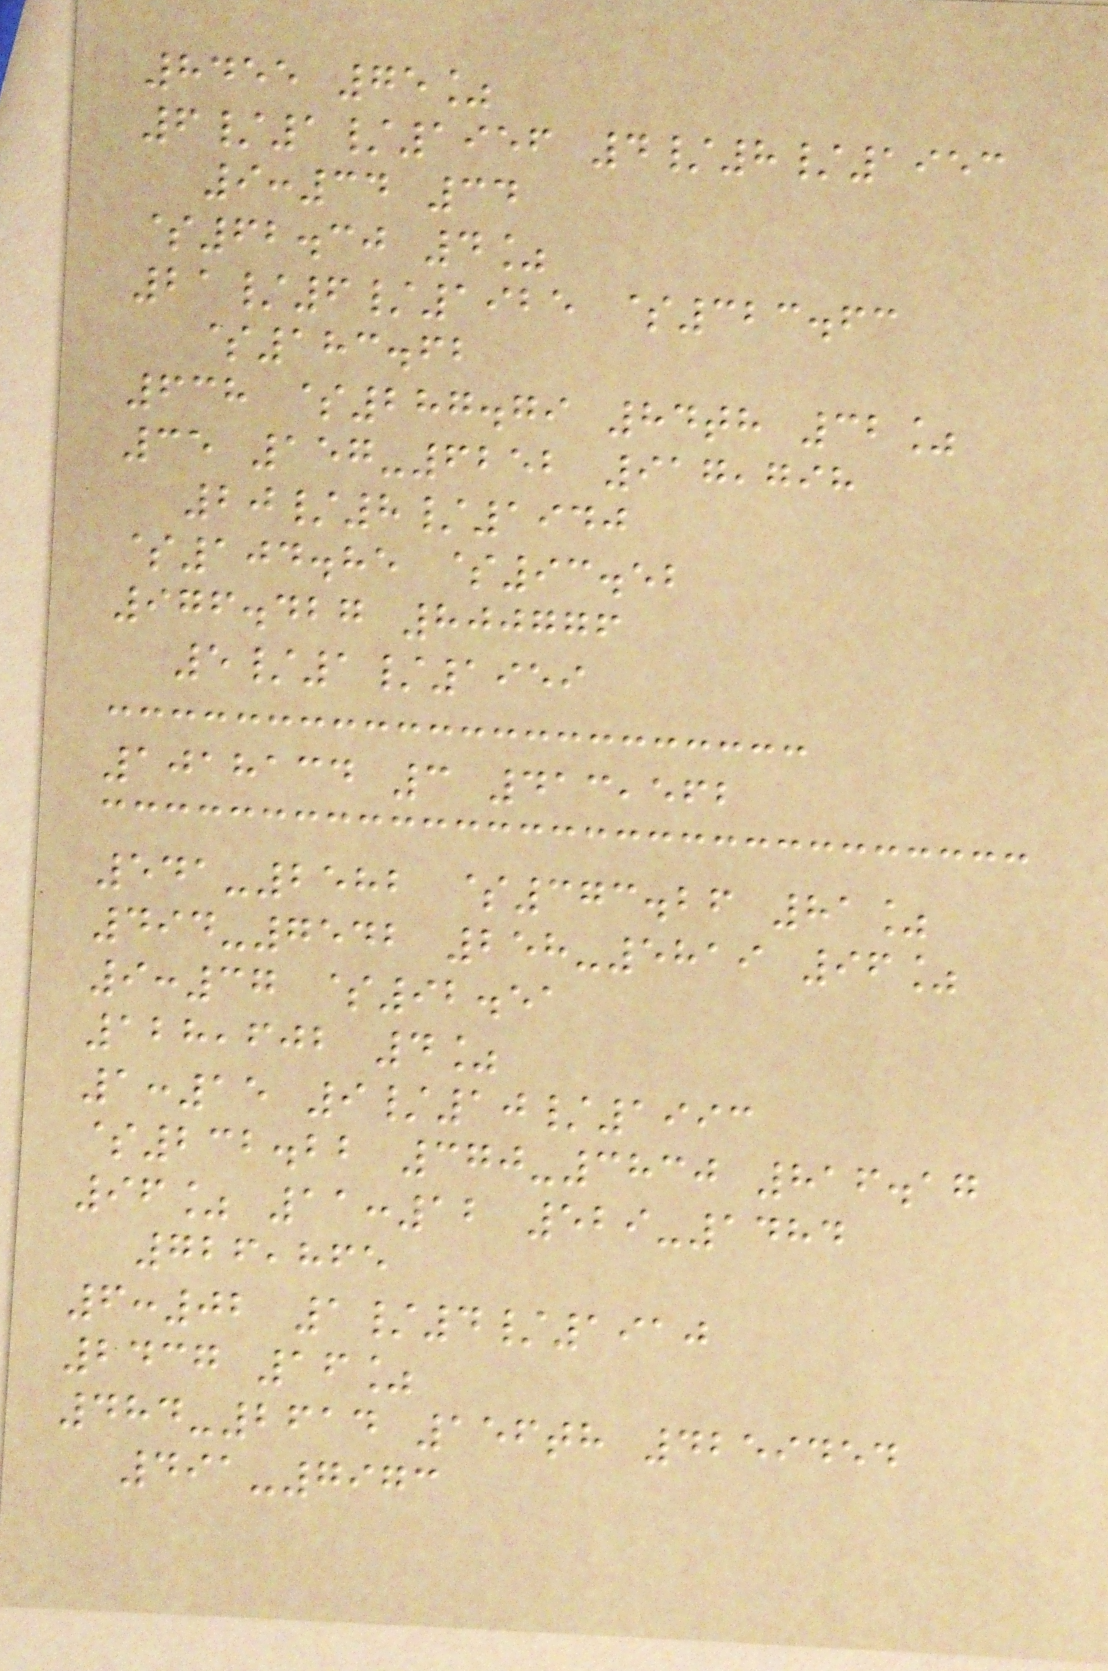8455 75%
6/1/1956 4/8/1953
9:34 34
$62.30 4%
21/6/1925 $323.63
$183.62
638 $287.79 84th 32%
35 157-6252 917,798
20/8/1940
$104.85 $93.52
976.427 800776
5/1/1959
1018134 3 413,562
541-2582 $373.26 81%
494-7542 258-5819 96%
9:37 $92.51
128,602 4%
1:15 9/10/1993
$232.22 370-3830 816.17
96% 11:12 529-1484
726,865
6:02 1/4/1910
2437 16%
484-2614 156th 4259454
491-7973
